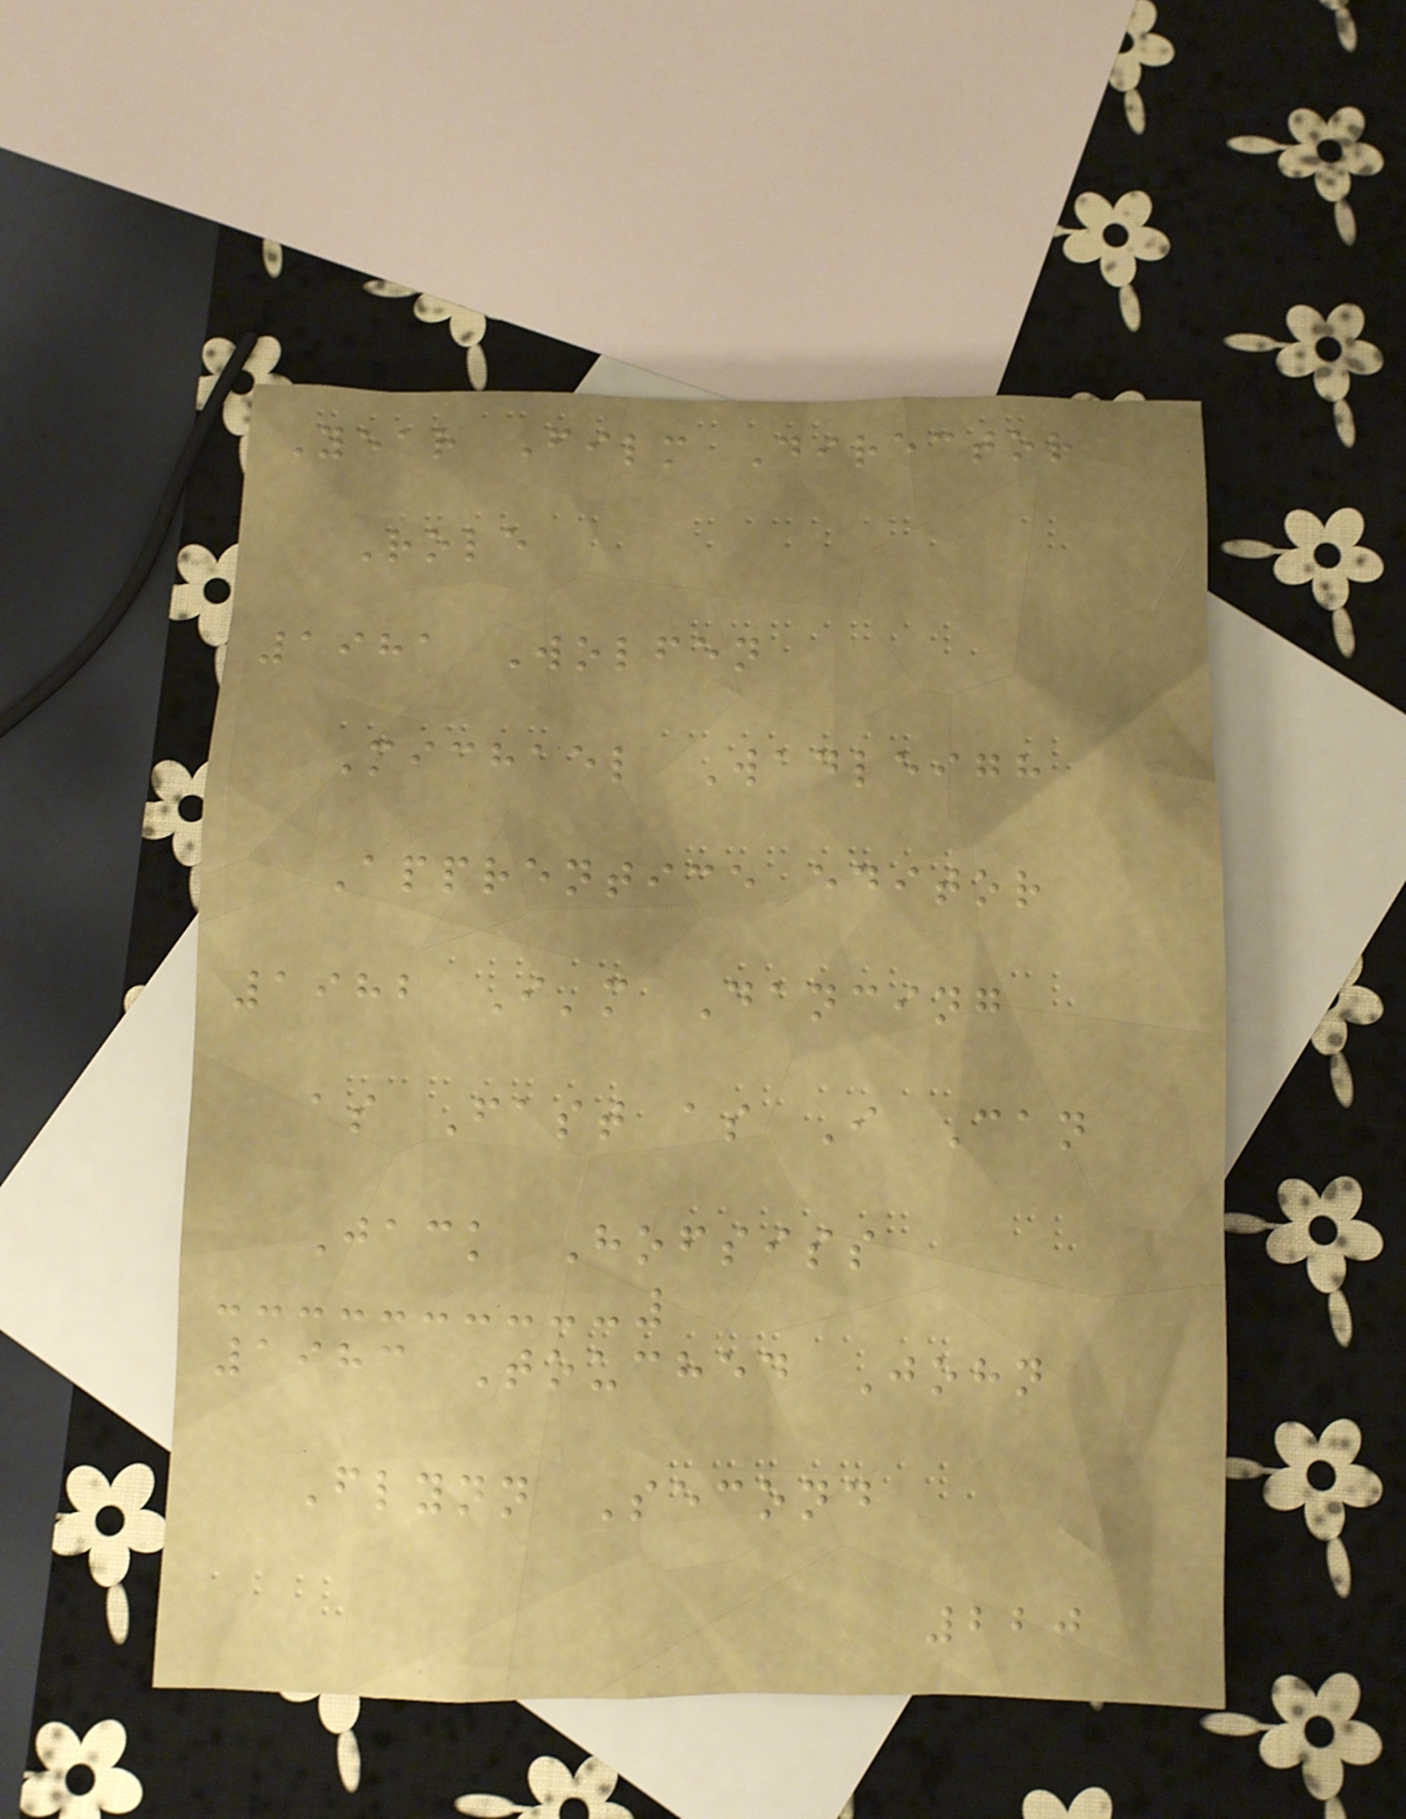Year Film Director
Role
1981 Wolfen
Michael Wadleigh
Apprentice editor
1982 I'm Dancing
as Fast as I Can
Jack Hofsiss
1983 Touched John
Flynn Second
220
